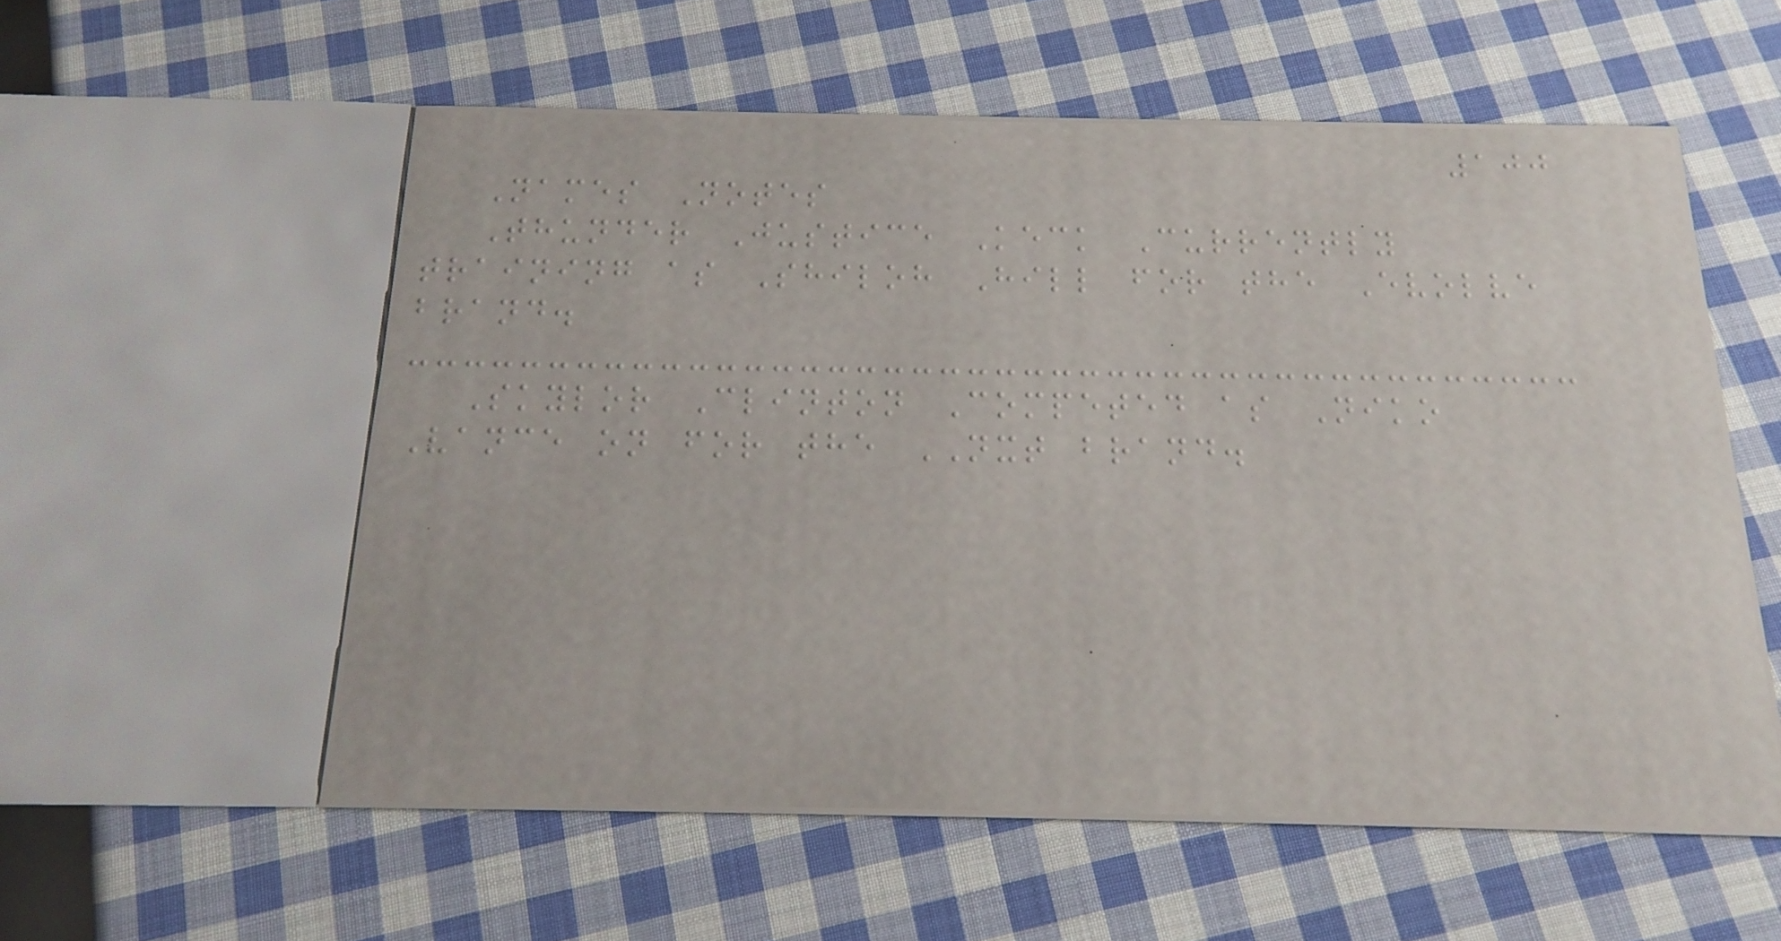100
Names Notes
Thunder Justice Keck Currently
training as Shiloh Hill for the Evolve
brand.
Skylor Clinton Competed as Niko
Vance on for the NXT brand.
